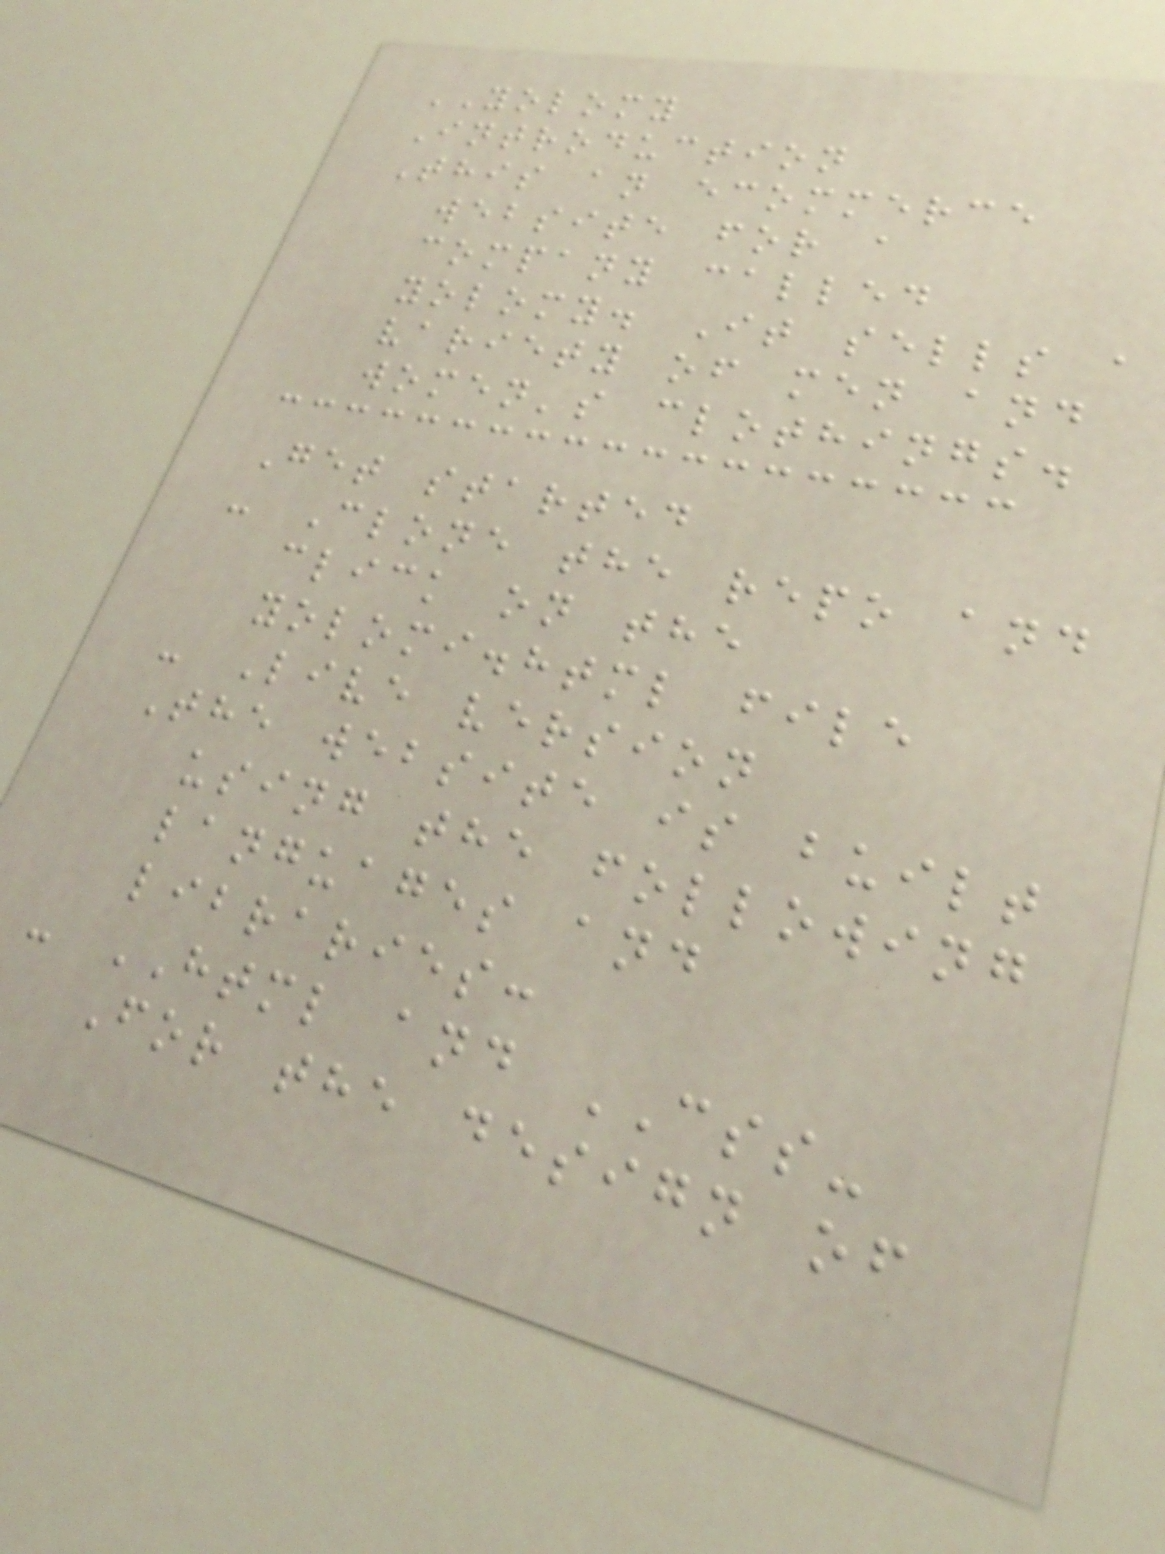YOLOMY
Introduction
This an ecommerce
website for a
company called
yolomy. It sells a
variety of men and
women's clothings.
Get started
- Clone the repo and
click on the
yolomi.html file
- Live version
The website is built
using the following
languages and
libraries:
- HTML and CSS-
For the design of
